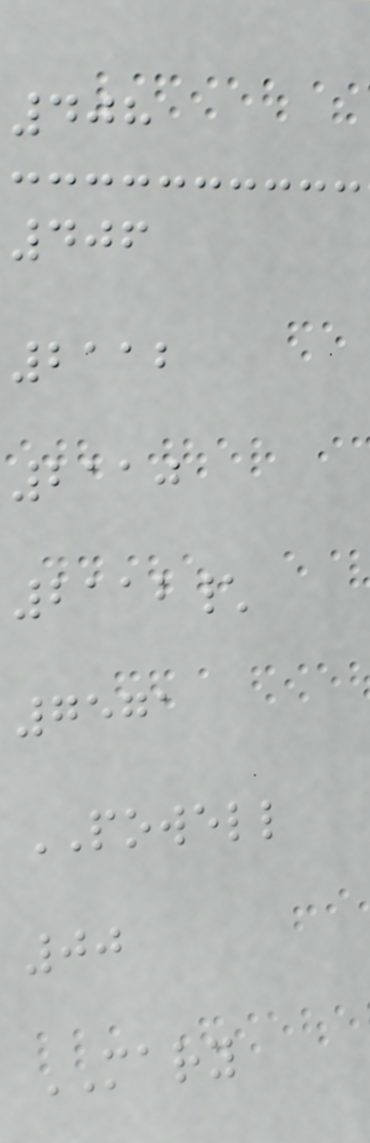408
406
2112
2110
2112\
7571
POWELL
00
MARY
